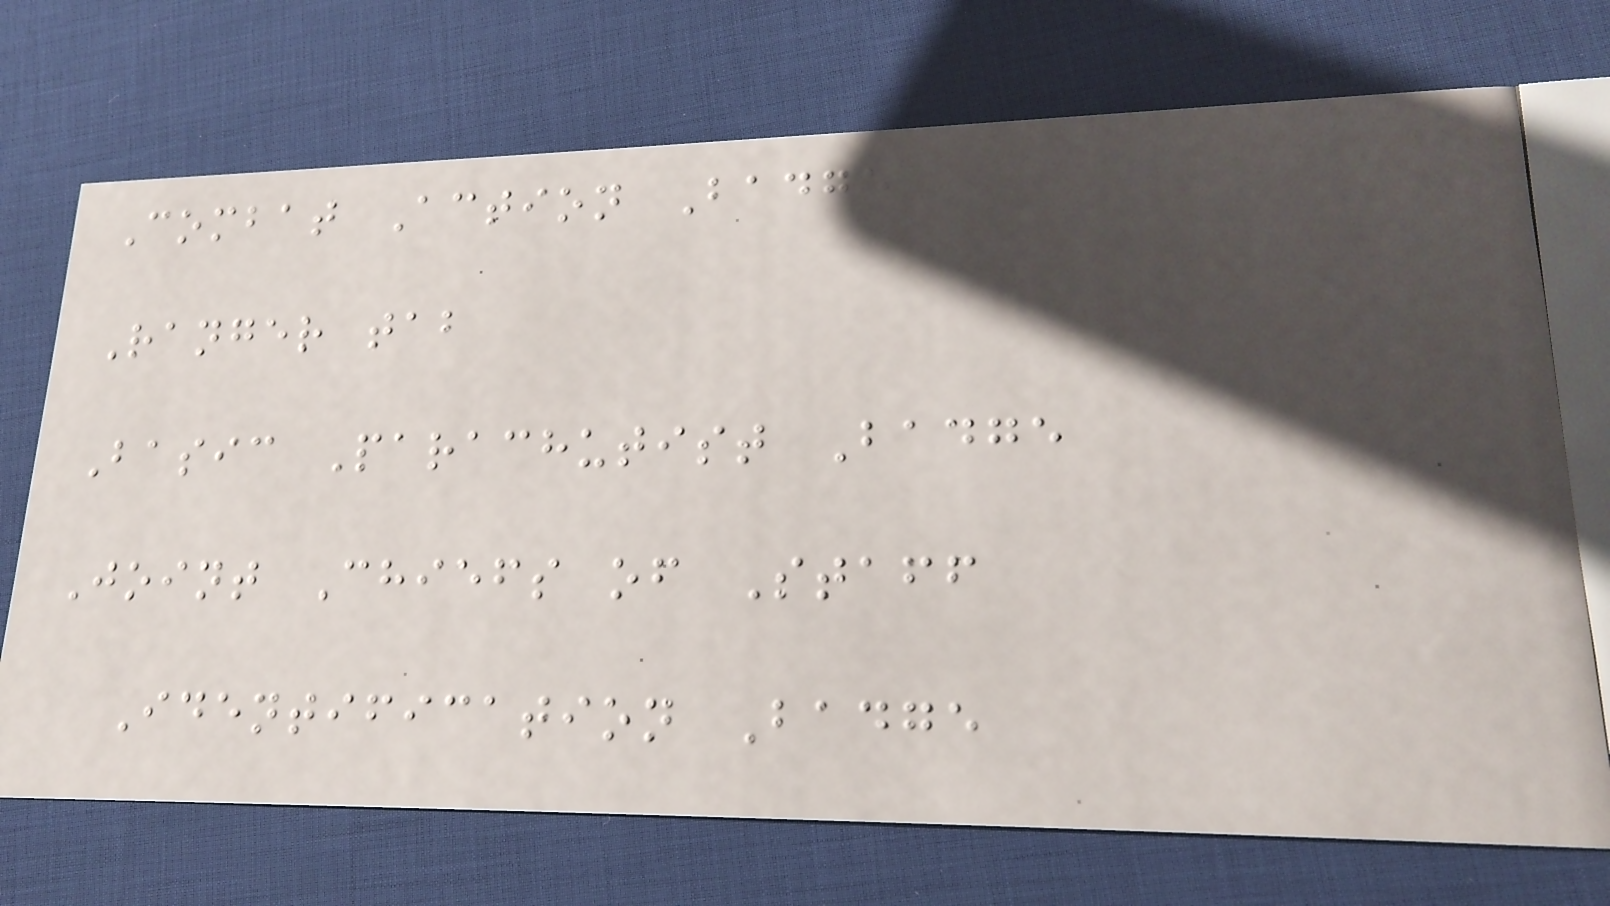Combat Action Badge
Ranger tab
Basic Parachutist Badge
Joint Chiefs of Staff
Identification Badge
